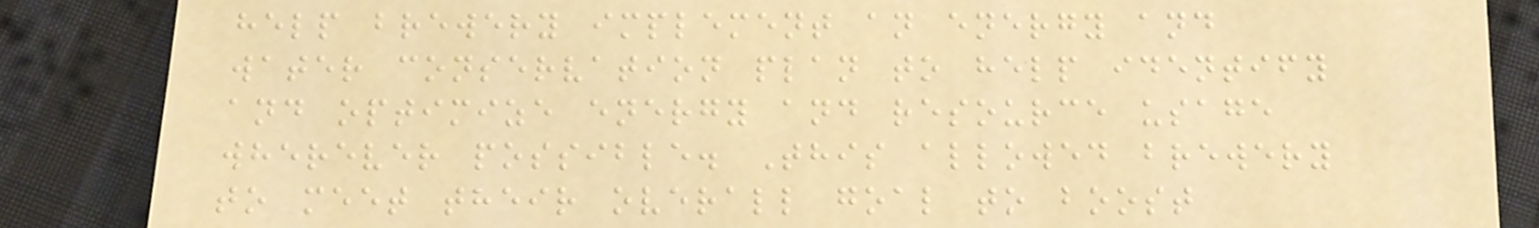help brewery implement an energy and
water conservation plan to help identify
and optimize energy and resource usage
wherever possible. This allowed brewery
to meet their overall goal to boost
